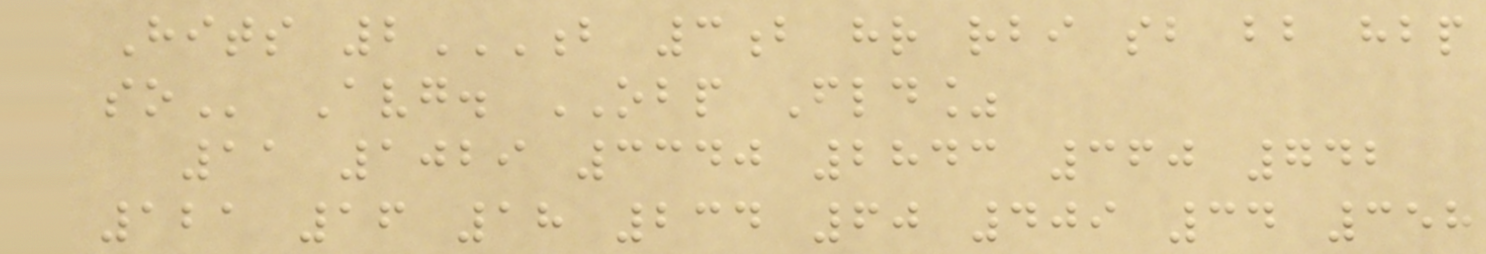Hits 2B 3B HR RBI SB BB HBP
SO Avg. OBP Fld%
11 1029 3340 2843 360 742
121 16 18 234 60 409 34 358
